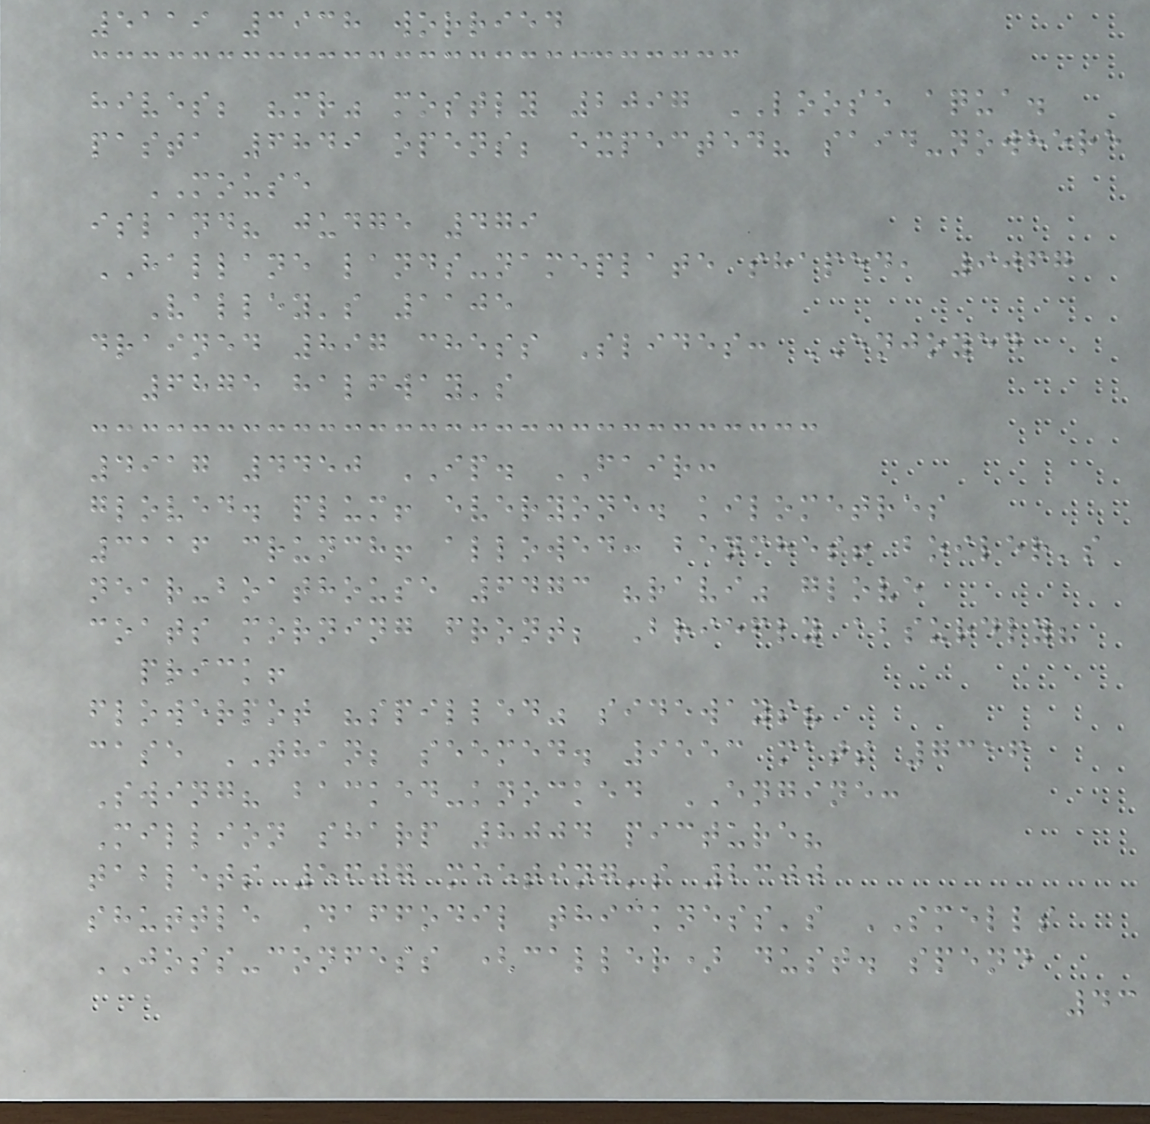5119 3938 worried
hives; "mr" mostly 2097 LOOSE aqua.
pasta 6849 opens; expected? said-nowhere
MOUSE
island? judge 479
HALLANE lands-nameplate shaped, 9067
Valley's 1105
drained 897 chess Slides: ENJOYED
6875 halfway's
4917 4450 IP. FAIR:
gloved. plum! everyone. kilometres
3116 crunch! allowed: benches! boiler's
near-boathouse 6473 "ravi" glove
coats morning front; Briefly absurdly?
prick!
flowerpot "spilled" sideways?
case THAN; seemed. 9553 mats 7316
Swing? backed-knocked ENGINE:
Million sharp 8004 picture?
tablets 5607 meeting's 2300
shuttle Daffodil thickness's SMELLS
JOSS-confess (caller) dust. spend
43
